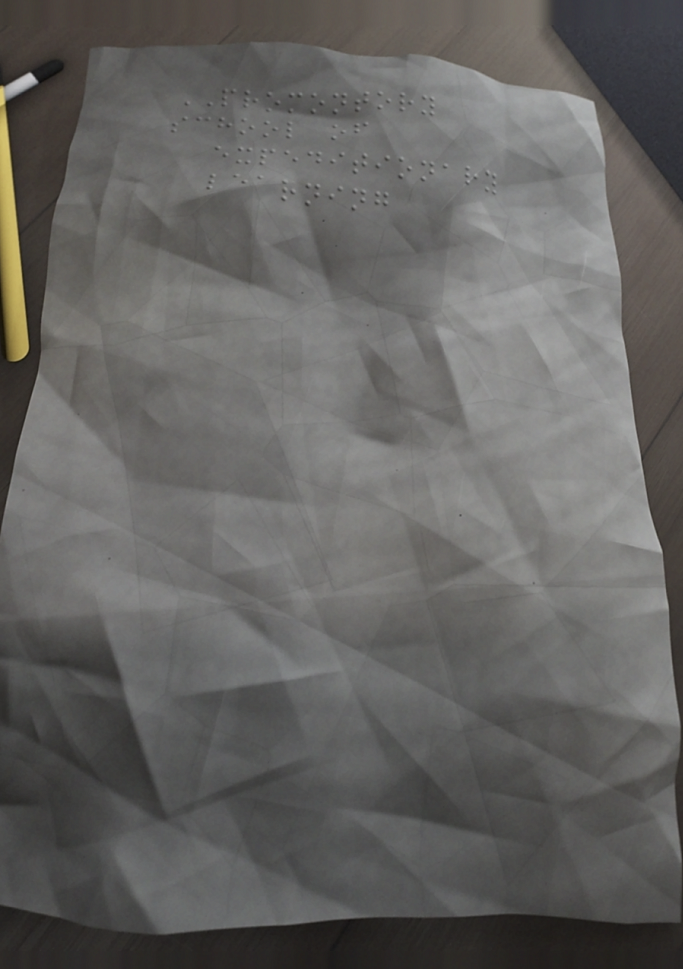PROMONTORY
school of
expeditionary
learning
